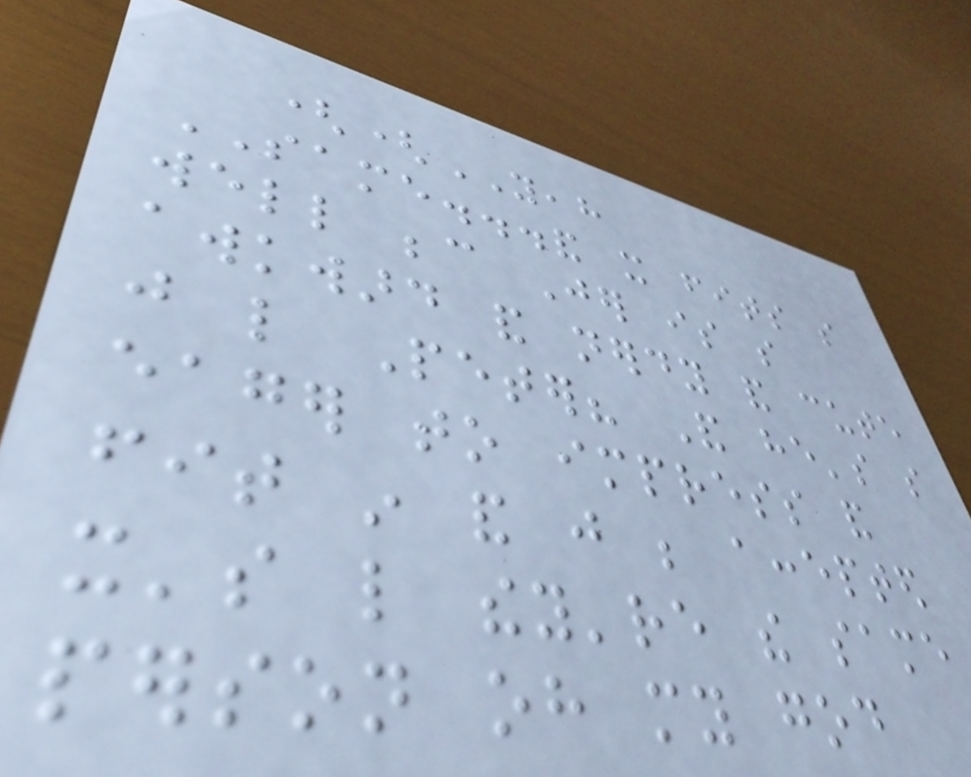((YEAH
SAME...and it fits so
well because Jer is so
awkward and nerdy and cute
just like Peter? And he's so
eager to impress and
fit in and just be accepted
it's like they're the same
person oh my god
